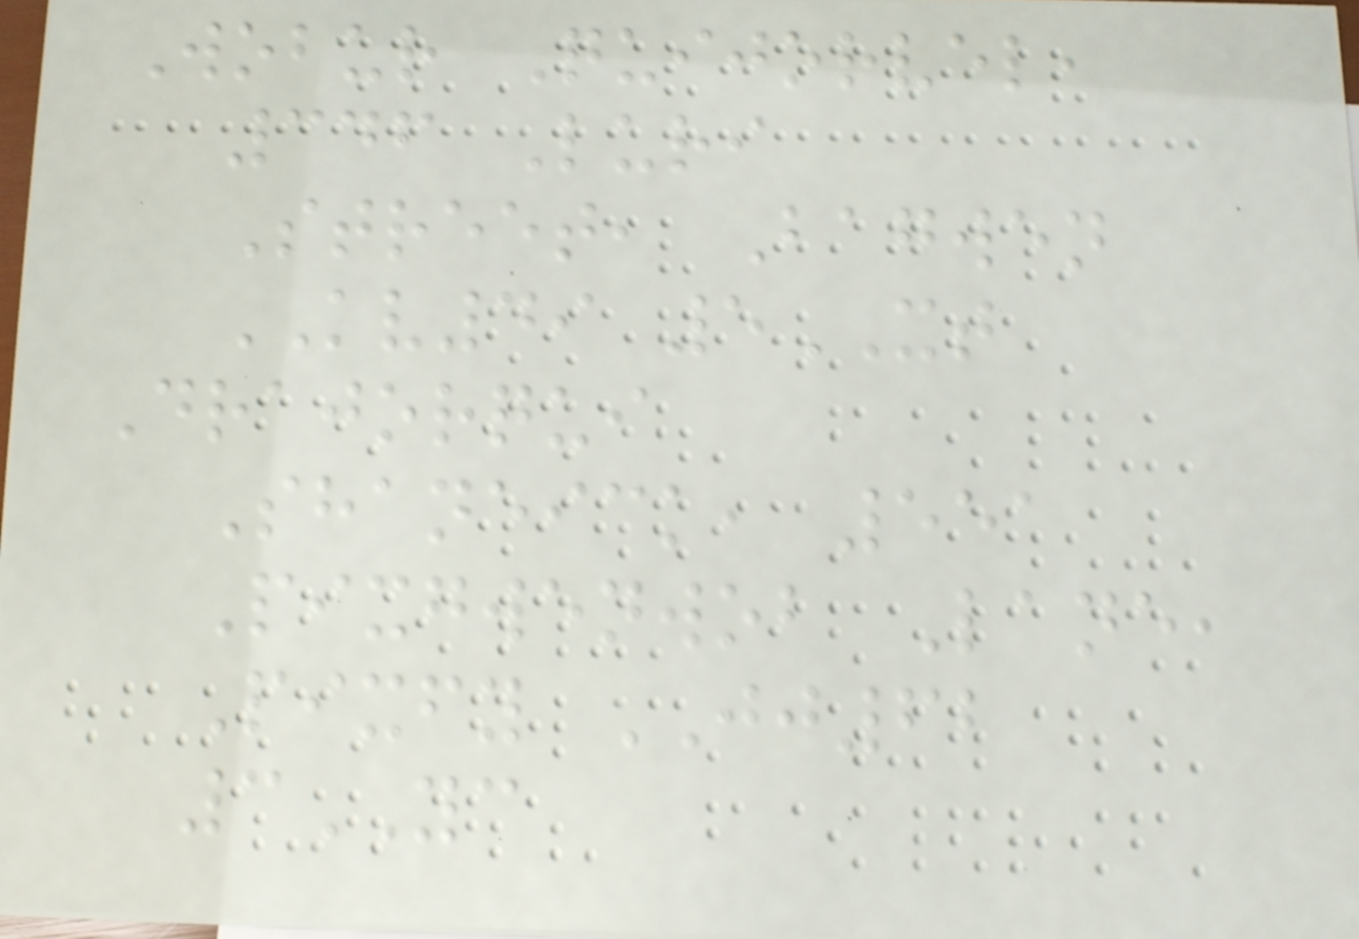Wobur Quijorvel,
346 Luri
Street, Bagwen
KV49 5XT
Drajorqui
Shaneick, 551
Pixgwenwob Lane,
Pixfy JJ62
3YC
